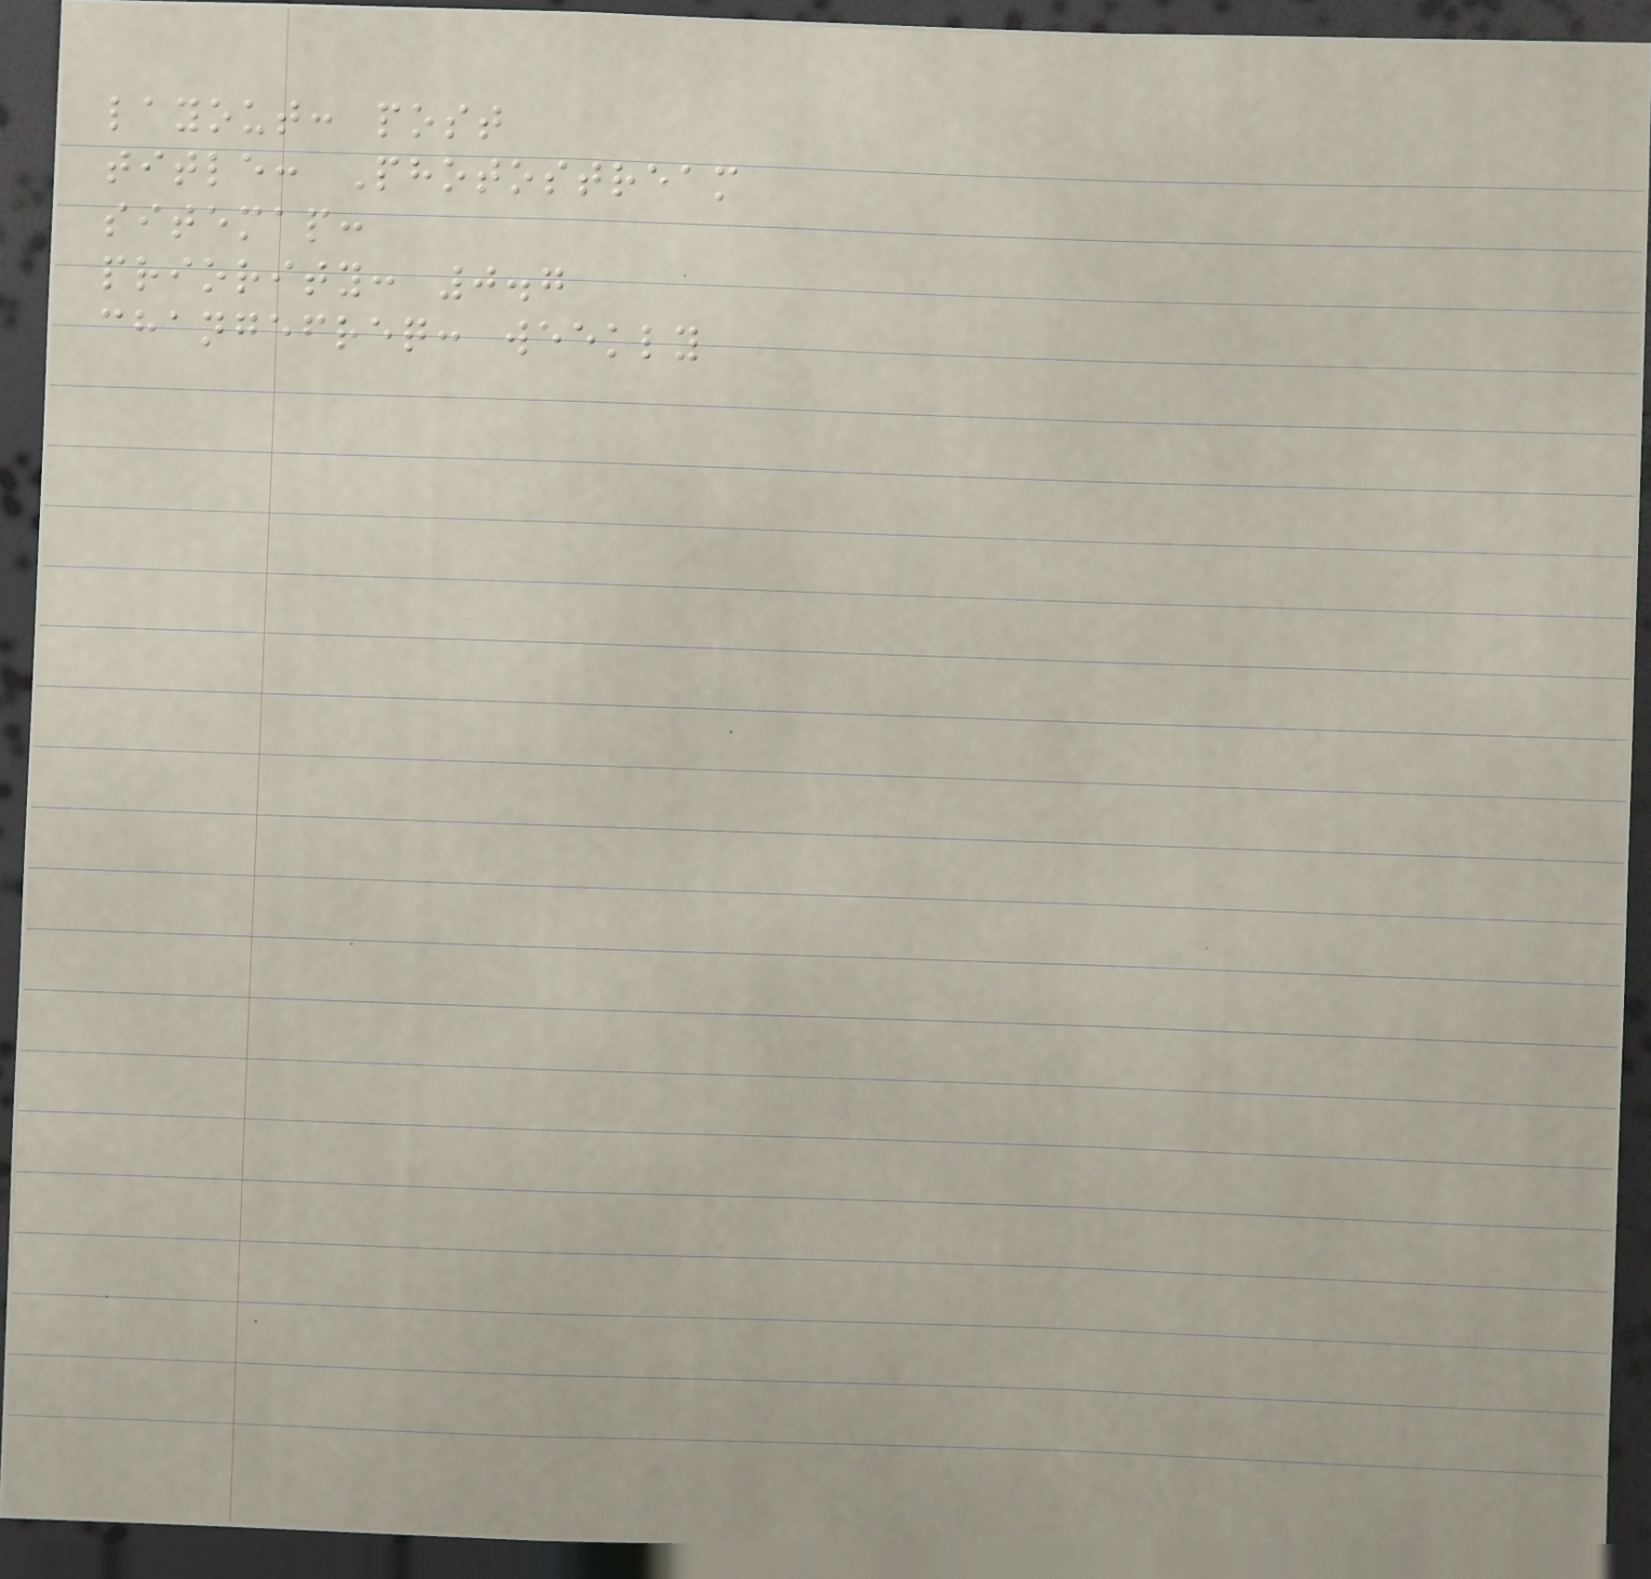layout: post
title: Photostream
sitemap:
priority: 0.7
changefreq: weekly
